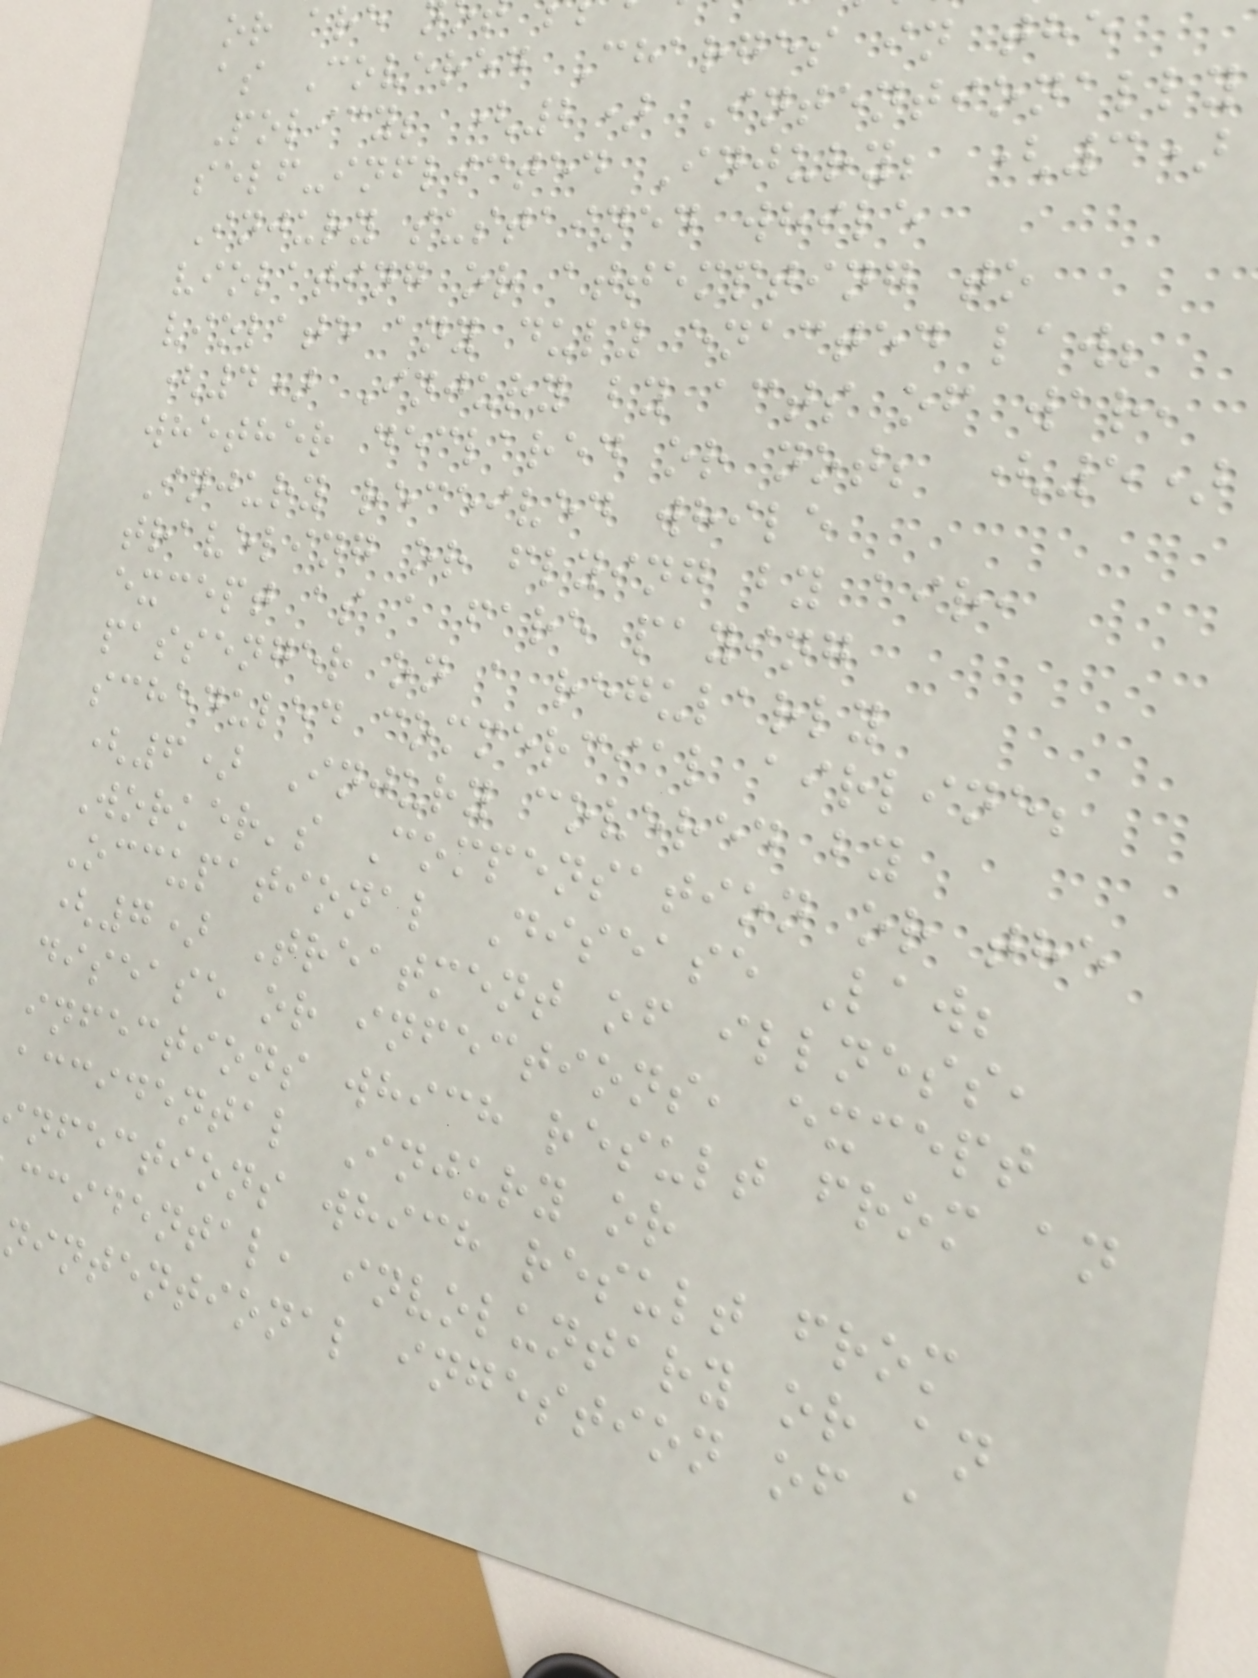as Covered Charges in the
Policy; (2) Intentionally
self-inflicted Injury; (3)
Injury sustained while
violating or attempting to
violate any duly enacted law;
(4) Injury by acts of war,
whether declared or not; (5)
Injury received while
traveling or flying by air,
except as a fare paying
passenger on a regularly
scheduled commercial airline;
(6) Injury covered by
Worker's Compensation or the
Occupational Disease Law;
(7) Treatment of illness,
disease or infections, except
infections which result from an
accidental Injury or
nfections which result from
ccidental, involuntary or an
nintentional ingestion of a
